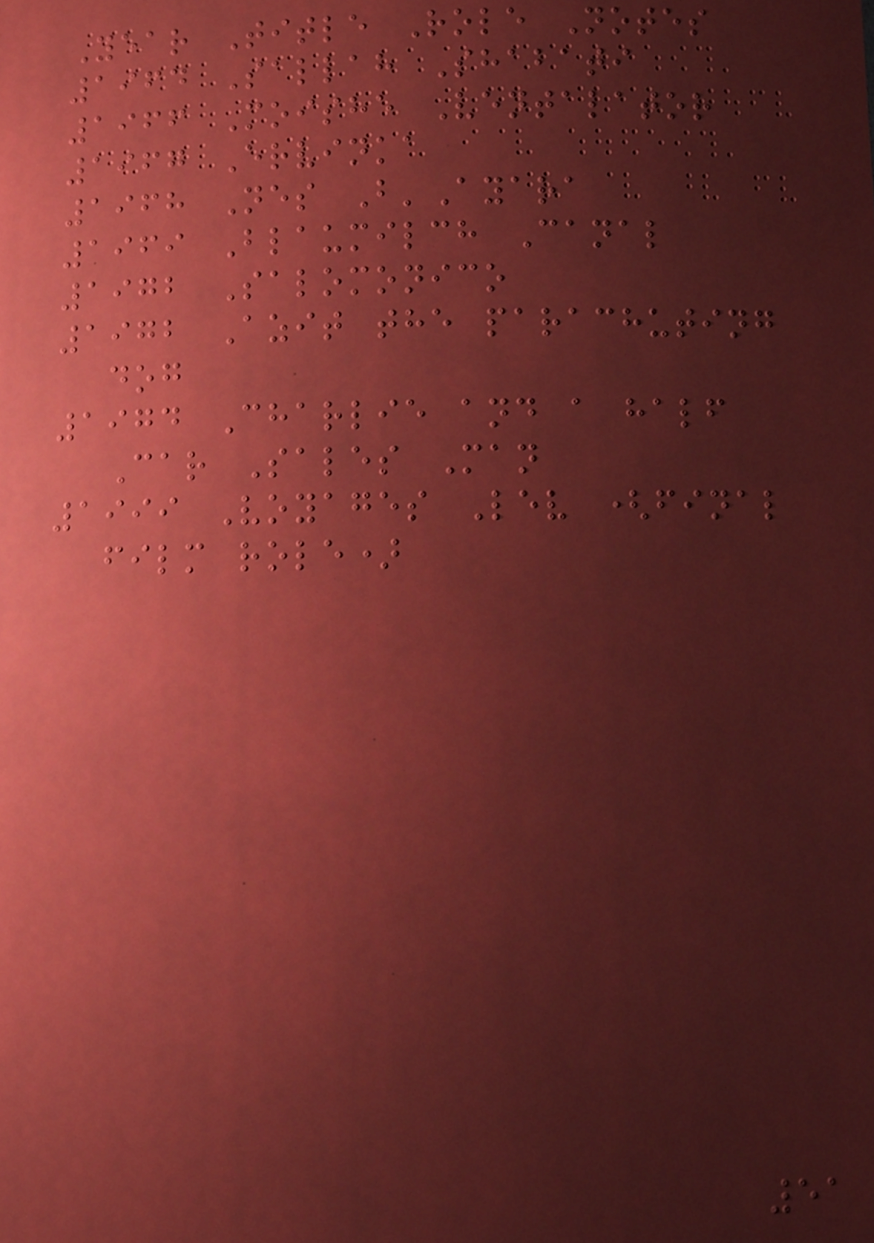Year Title Role Notes
1964 Sallah Shabati
1966 Moishe Ventalator
1967 Ervinka
1968 Nes B'Ayara
1969 Blaumilch Canal
1972 Salomonico
1972 Azit the parachuting
dog
1974 Charlie and a half
Car Sales Man
1999 Voyages Lev (final
film role)
51
